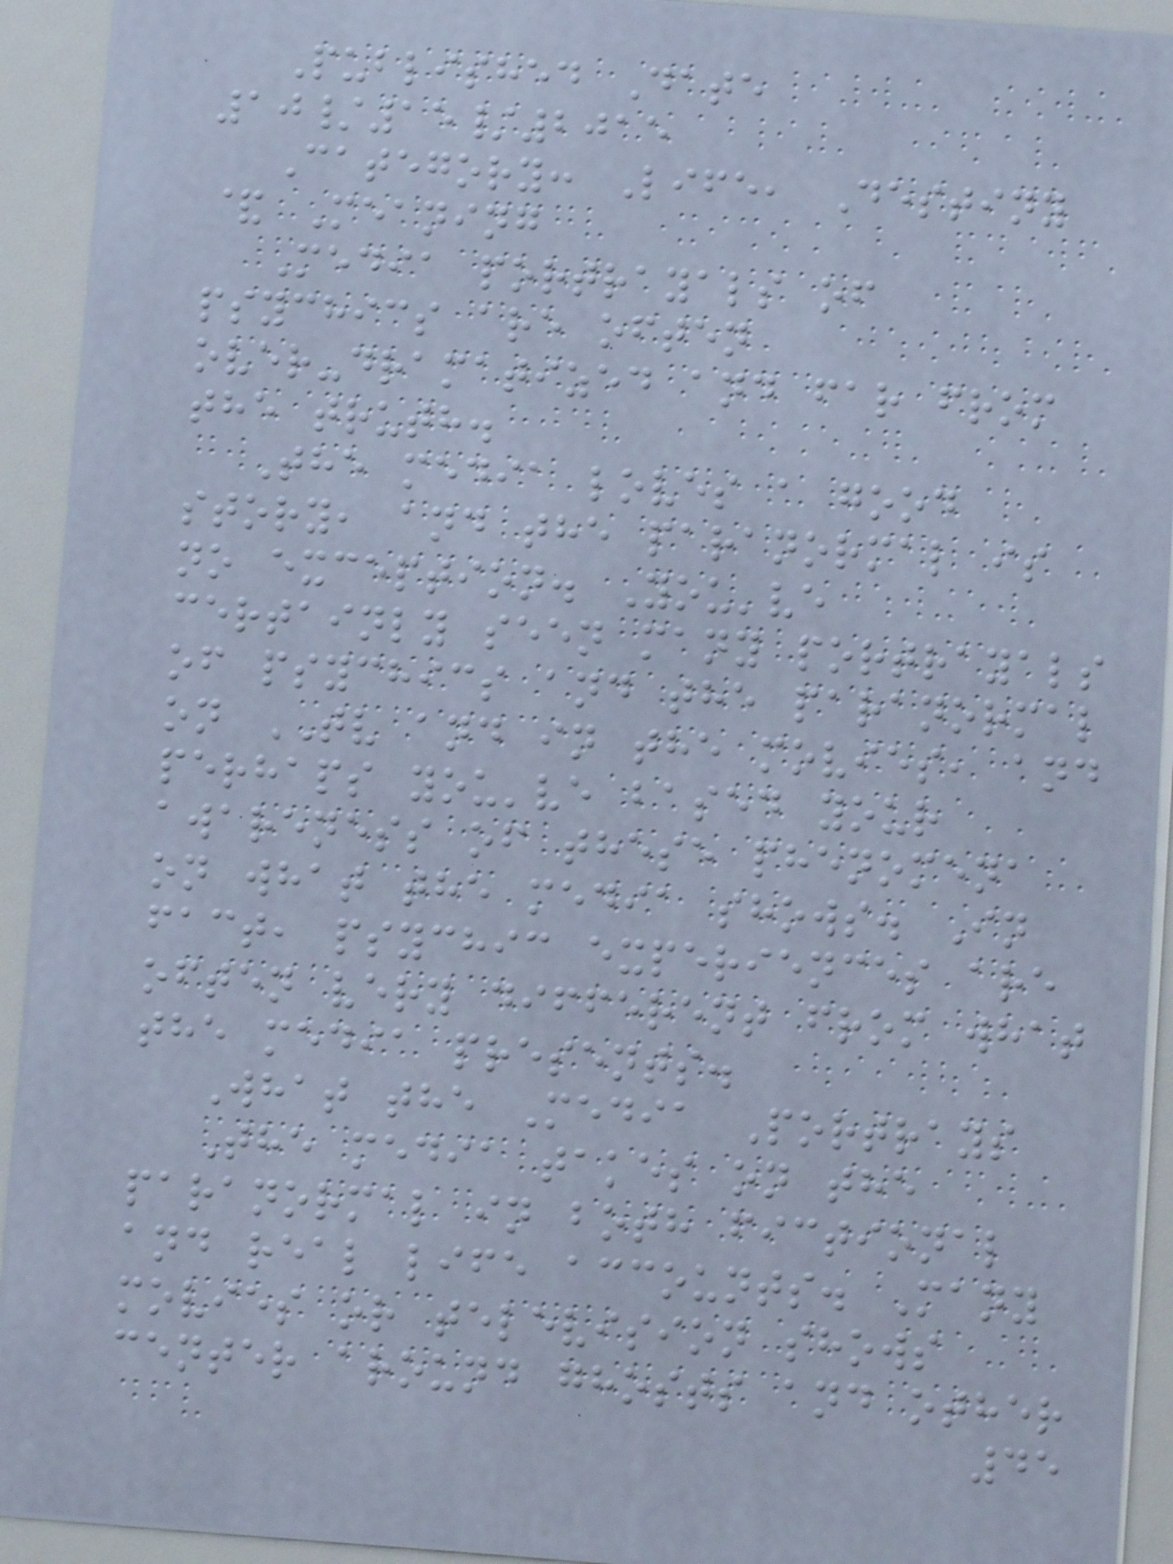Published Date
10/15/2015
Category: Life, Destiny
& Meaning
Media portrayals of
psychics are often
over-dramatized and far from
the truth.
The media loves a good
story, and the paranormal is
no exception. You've
certainly seen many portrayals
of psychics and the paranormal
on TV and in the movies, and
perhaps you've based your
awareness of these phenomena
on what the media shows. In
fact, psychic experiences are
often very different from what
the media presents.
What the Media Portrays
The media takes on the
paranormal in both fictional
and real life accounts. Many
movies or television shows
center around ghosts and other
45
